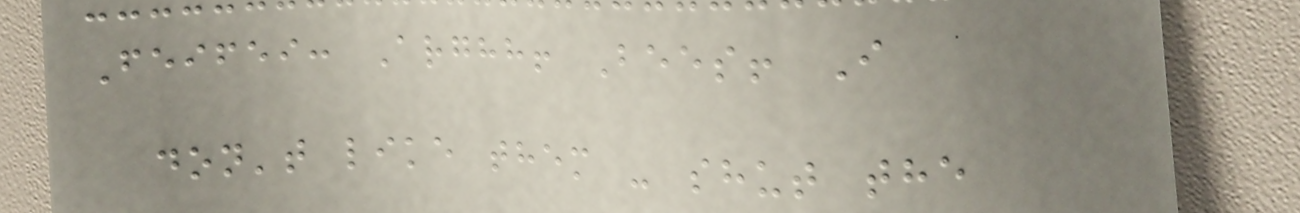Feifei: Arghh! Bees! I
don't like them - shut the
